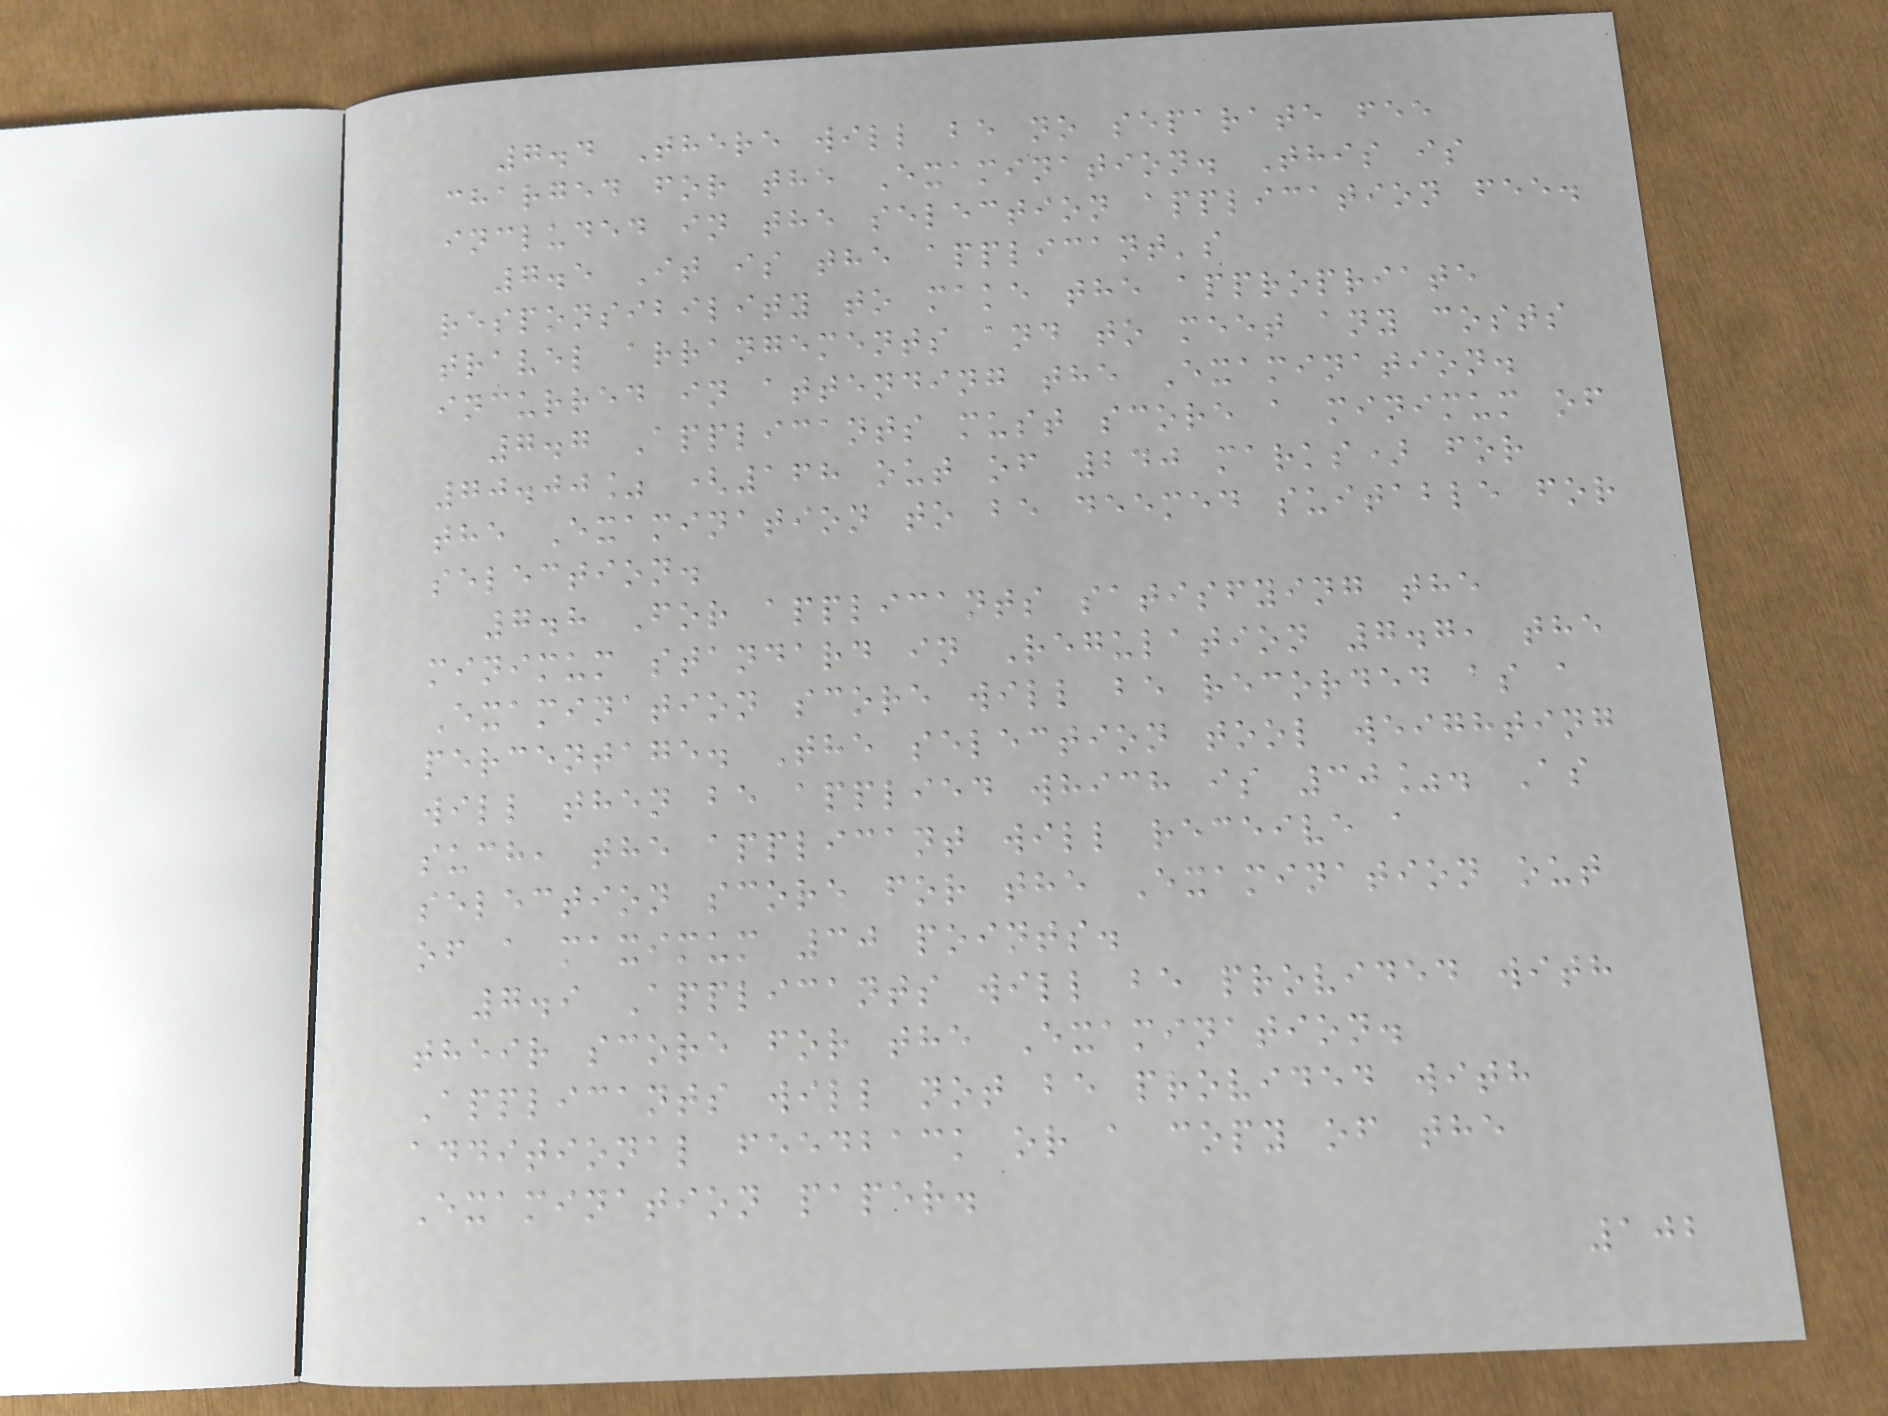7.4 There will be no separate fee
charged for the Examination. This is
included in the selection application fee.
7.5 It is the applicant's
responsibility to make the appropriate
travel arrangements and to meet any costs
incurred in attending the Examination.
7.7 Applicants must score a minimum of
70.00% (168 out of 240 marks) for
the Examination to be deemed suitable for
selection.
7.8 For applicants satisfying the
minimum standard in Regulation 7.7, the
Examination score will be recorded as a
percentage. The selection tool weighting
will then be applied which is 30%. As
such, the applicant will receive a
selection score for the Examination out
of a maximum 30 points.
7.9 Applicants will be provided with
their score for the Examination.
Applicants will not be provided with
additional feedback or a copy of the
Examination paper.
102
